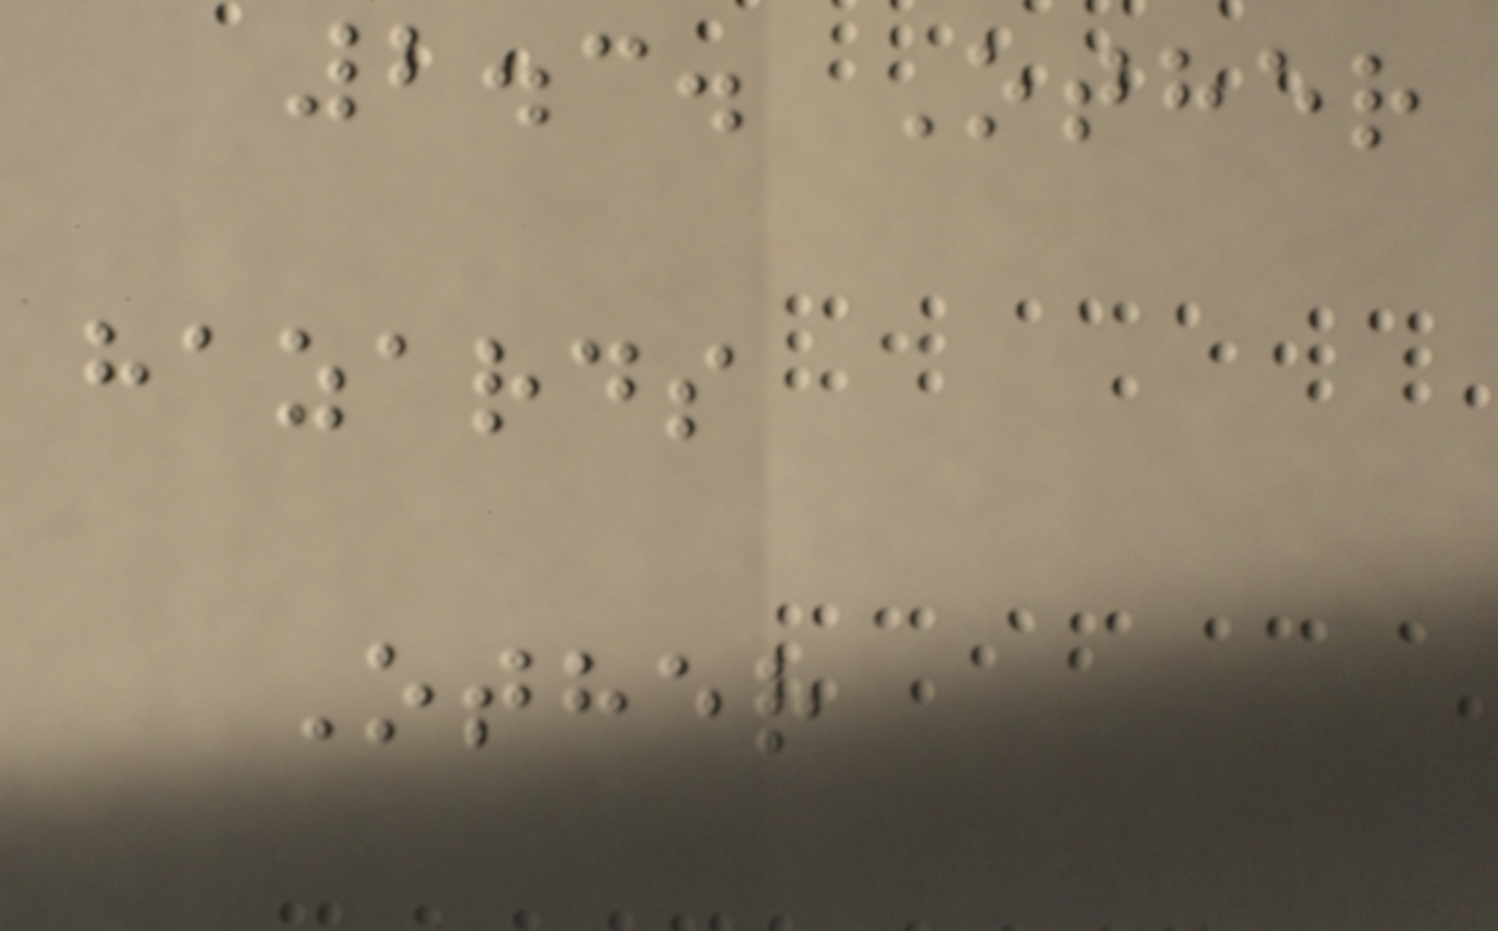2.3. Other
hazards
Other
